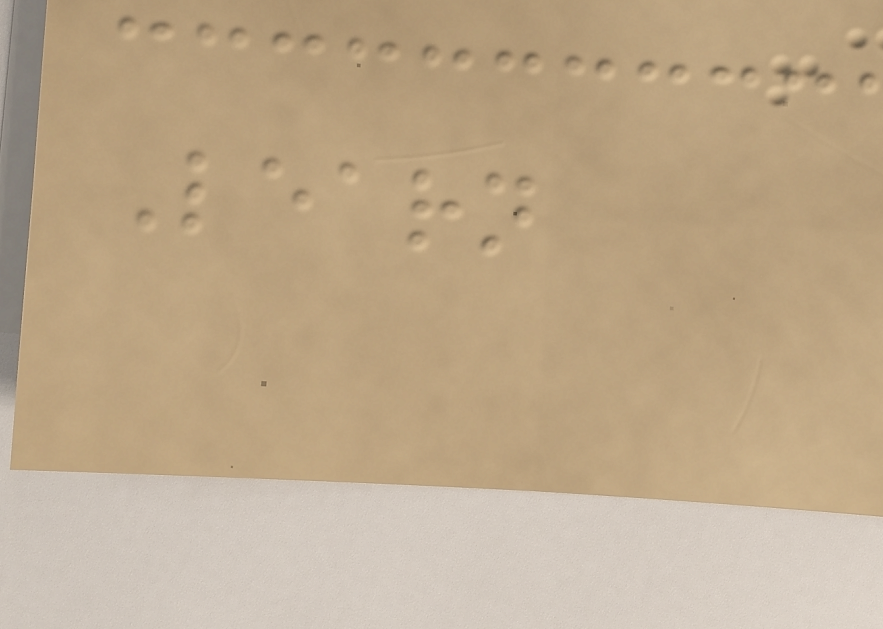Learn
